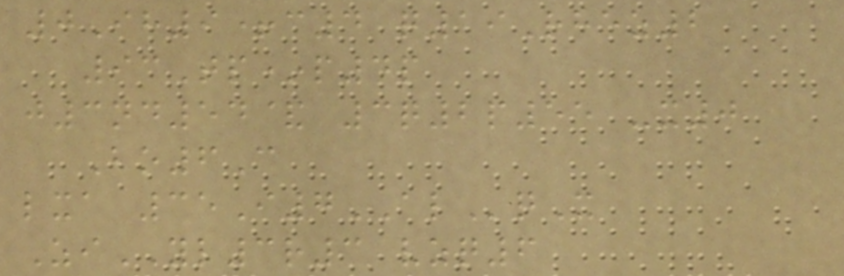0Ih9+c4 q19Rhez2
93Tp*p4p
j3nd54& 3q2p55 -x0
Bo6C
lxa 35I7ALqX
ZiYL3r3 vzq6
